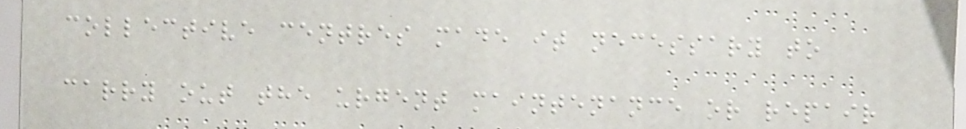collective centres made it necessary to
carry out the urgent maintenance or repair
